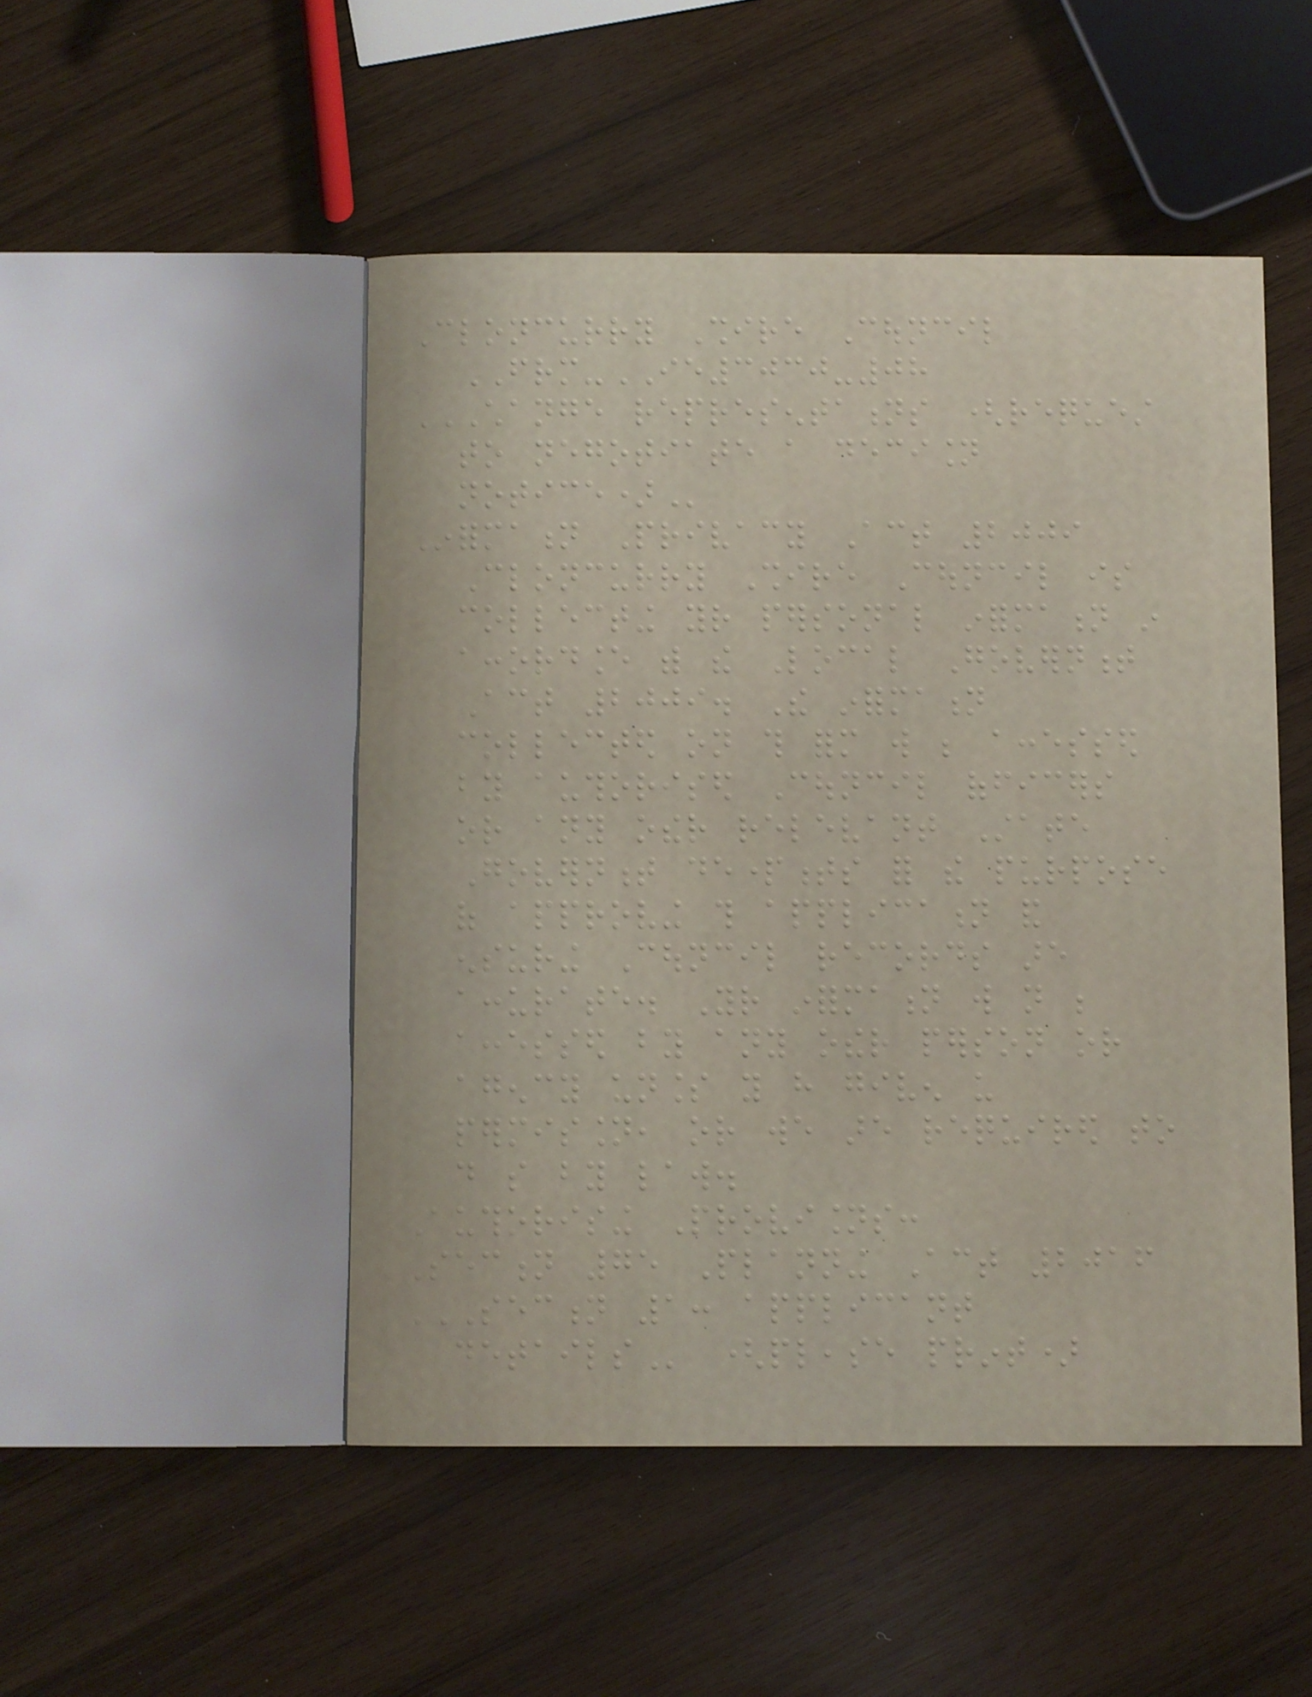Cloncurry Shire Council
FRM-IE3030-08
CHANGE REPRESENTATIONS (REQUEST
TO NEGOTIATE A DECISION
NOTICE)
Information Privacy Act 2009
Cloncurry Shire Council is
collecting your personal information in
accordance with the Local Government
Act 2009. The information
collected on this form will be accessed
by authorised Council officers
or any other relevant State
Government departments for the purpose
of approving this application and
ensuring Council records are
accurate. Your information will not be
accessed by any other person or
agency unless you have given us
permission, or we are required to
do so by law.
Authorising Provisions:
Section 75 Planning Act 2016
SECTION 1: APPLICANT
DETAILS (please print)
